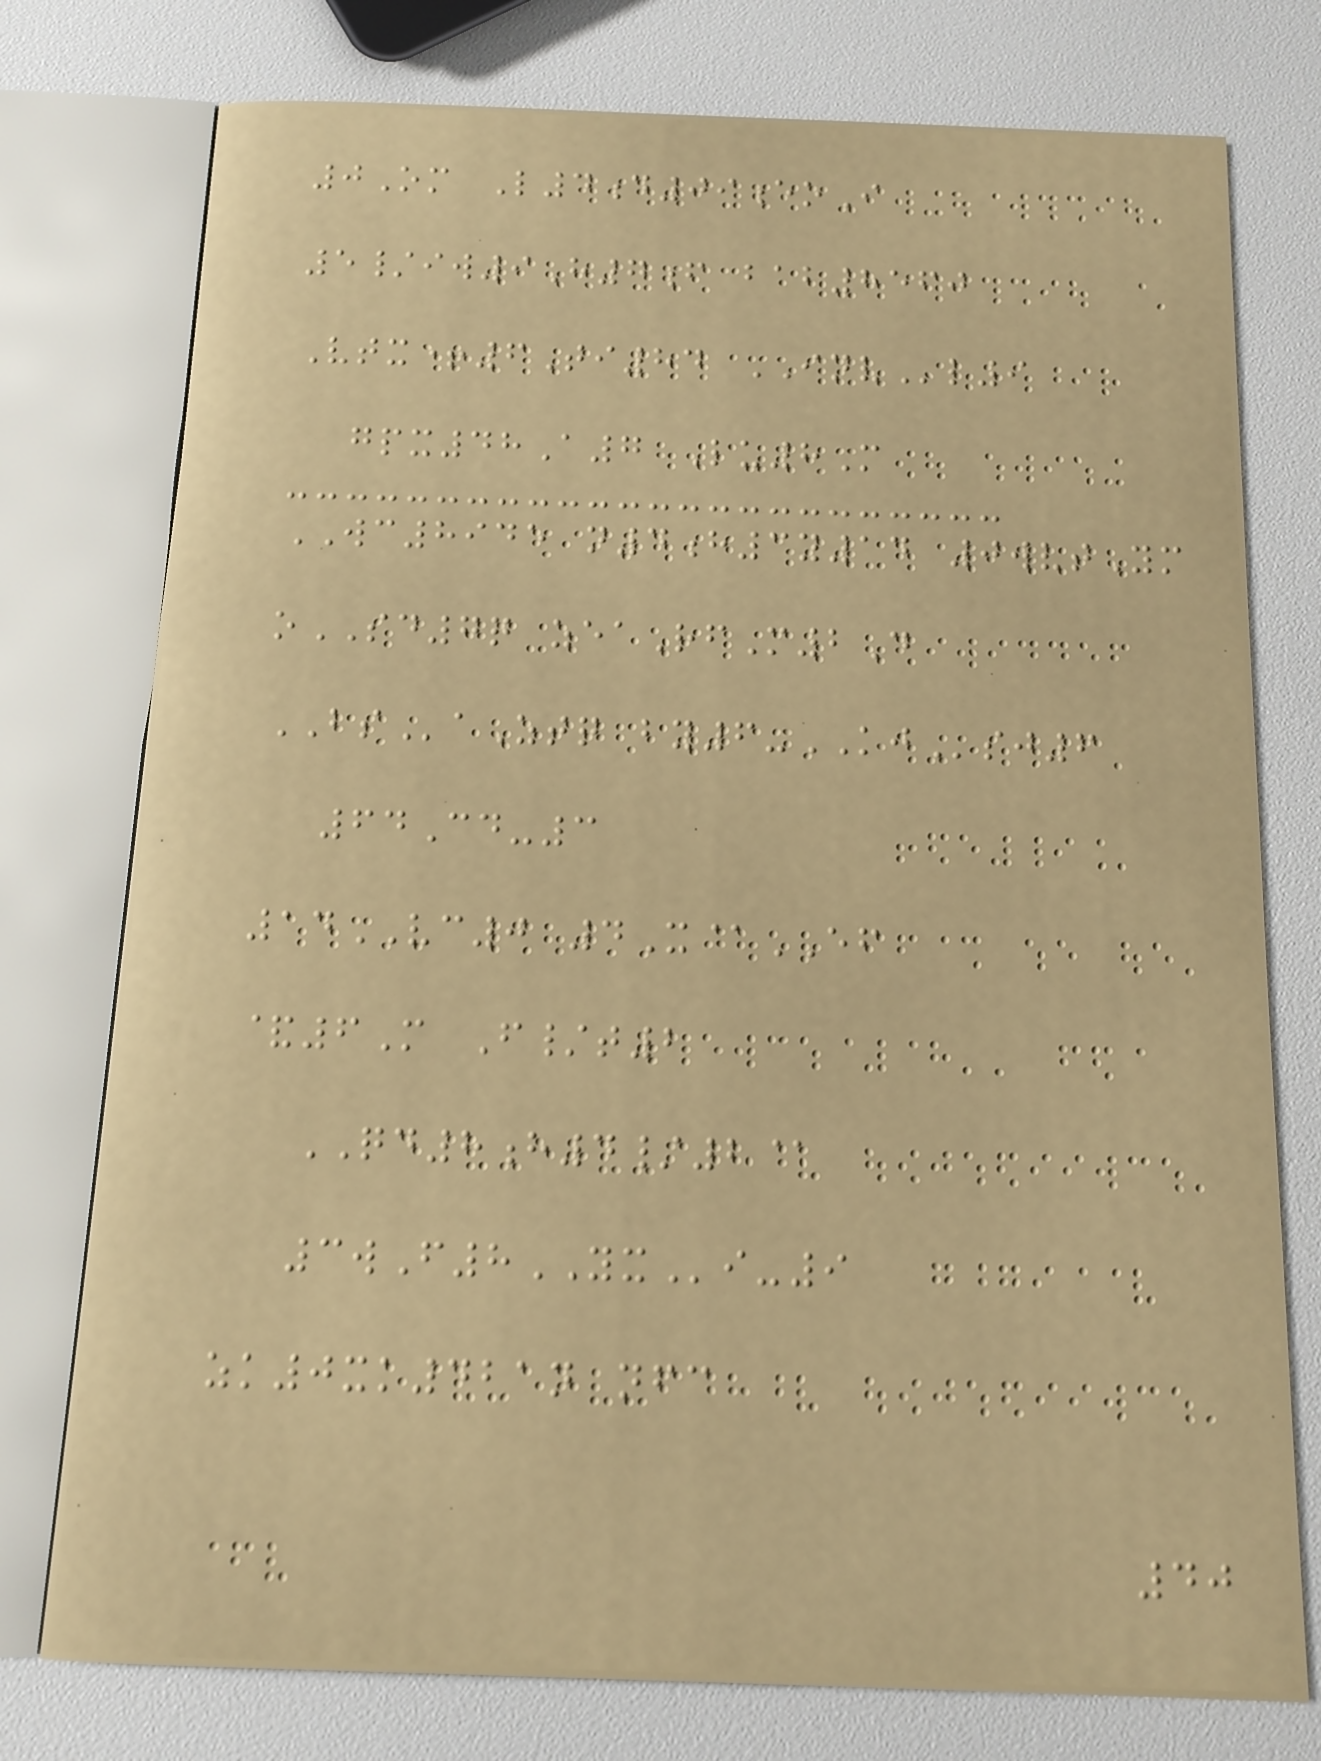0Om L4d09eoI
5/iw9H7f bab8560
Vtx+6Ti84 INVl9
gpx48A7 Lu8M
WC8945 n4h3y14 0wvtYm
oSD7q zeaRfM2D
BSaZtq by6-KJsj6
64Cd-3
14VC0 4X@EF
&6M F/t2
QD8h4/2@
3wF8YXi-9
zk0xk421n nfc
40
